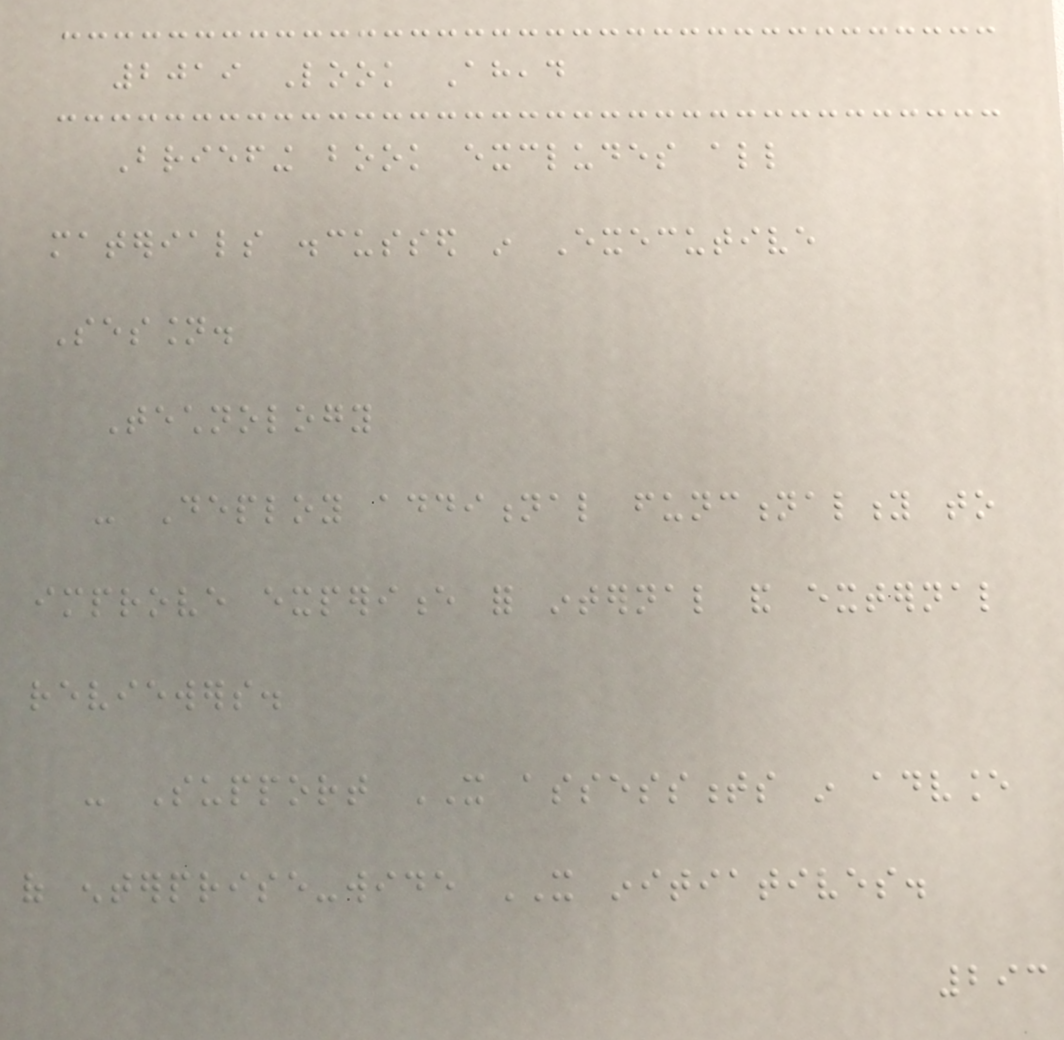2019 Look Ahead
Briefing book excludes all
materials discussed in Executive
Session.
Technology
- Deploy additional functionality to
improve experience for internal and external
reviewers.
- Support IT assessments in advance
of enterprise-wide IT initiatives.
293
